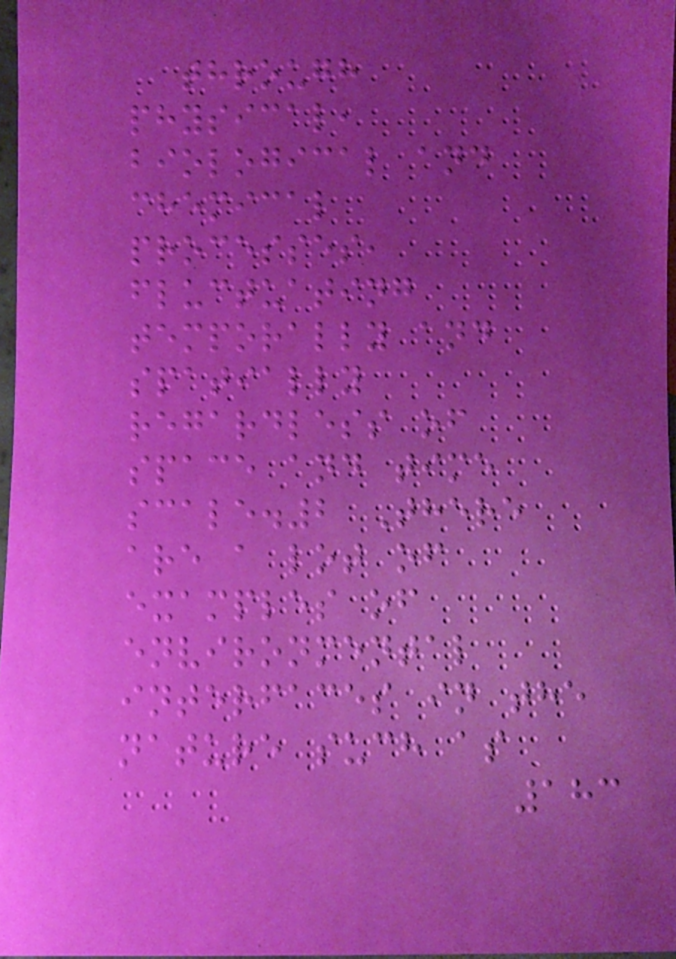through
physical,
biological and
chemical
processes,
fluctuating
temporally and
spatially
regardless of
space and time
scale.2 There
are a lot of
examples of
environmental
interfaces in the
nature such as
183
